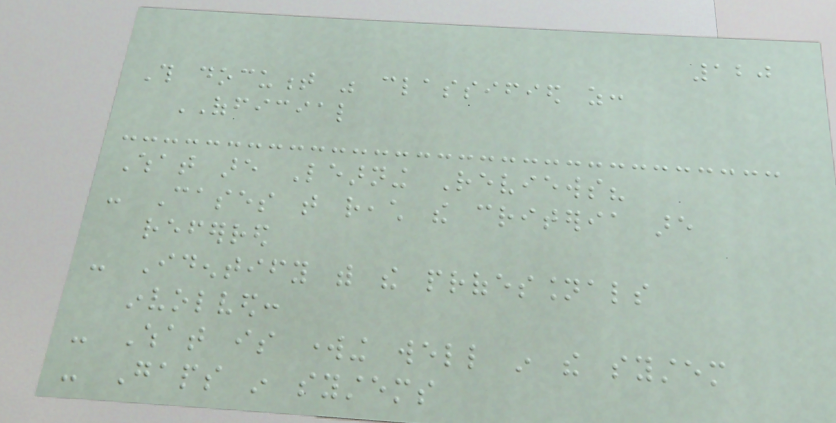120
This document was classified as:
OFFICIAL
What are Learning Reviews?
- Cases that reach the criteria are
referred
- Identify with the professionals
involved:
- What is working well in the system
- Gaps in systems
